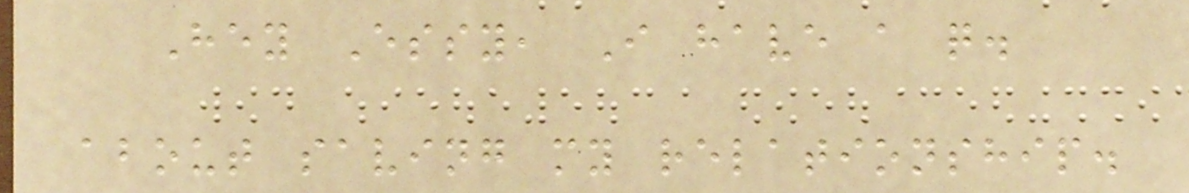Hey Essy, I have a q.
about saving my relationship.
